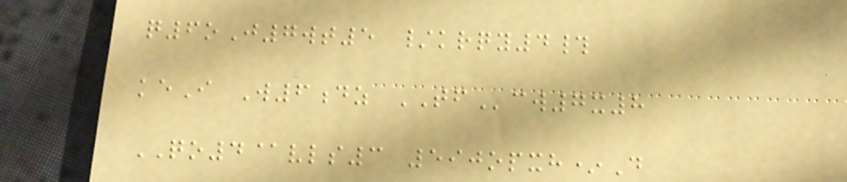q6oJ7wt5 /krqy4#
keI W6dz TFcw7x8
QO4@vls3 590opxh*D
